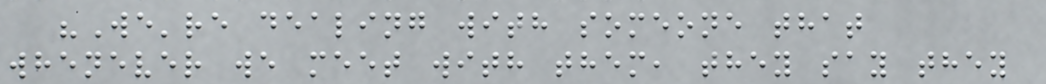"We're dealing with someone that
whenever we meet with them, they say they
